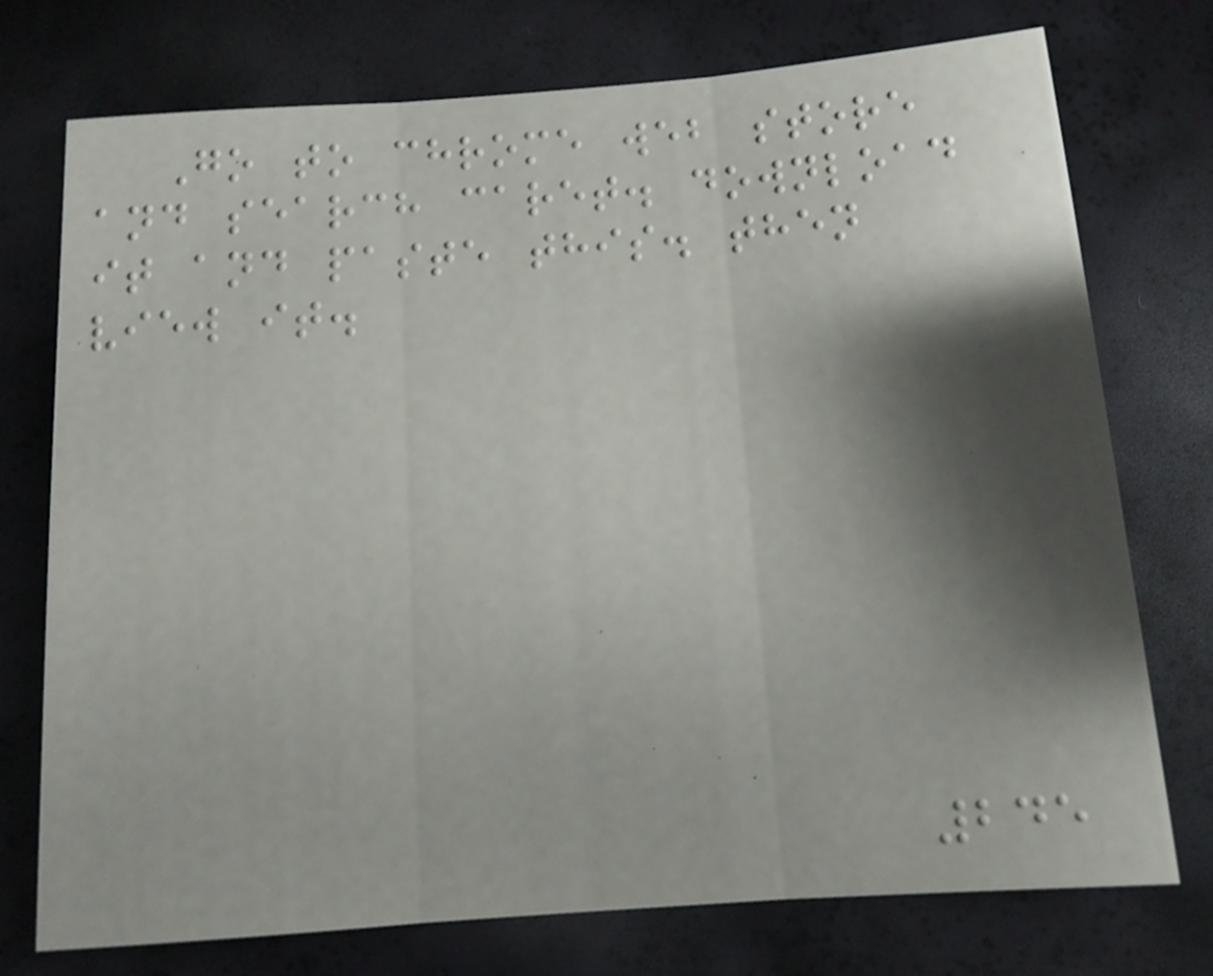Go to chrome web store
and search caret. download
it and paste this. then
view it.
245
